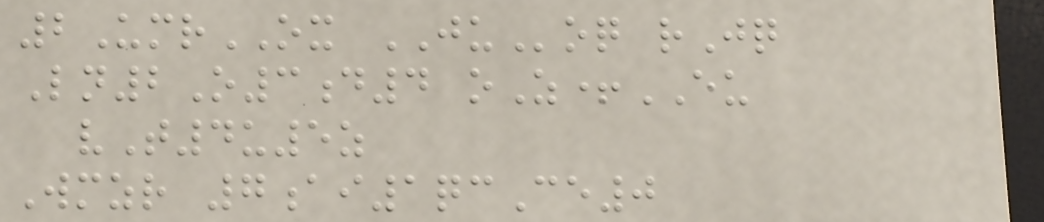2UmrOX JUoq rJq
Ln2O3d4 oZ+EU
vT4u5z
Wmzr 7ai1qcCe0
